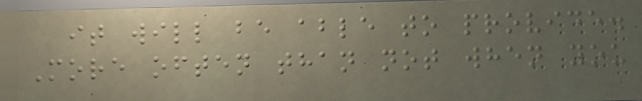it will be able to provide.
More often than not when you
